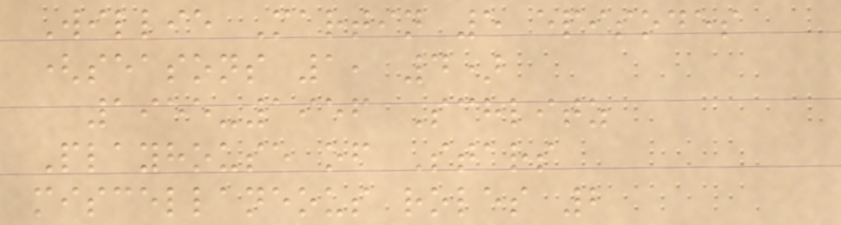Willie Martin 5 episodes
(seasons 1, 4)
1955-1956 Schlitz
Playhouse of Stars
miscellaneous roles 2
